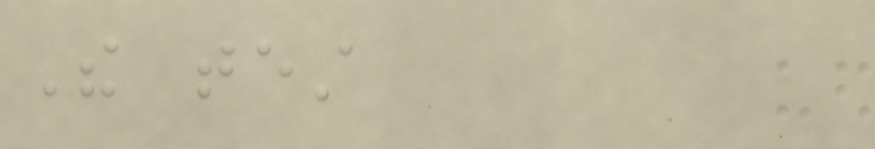The test
